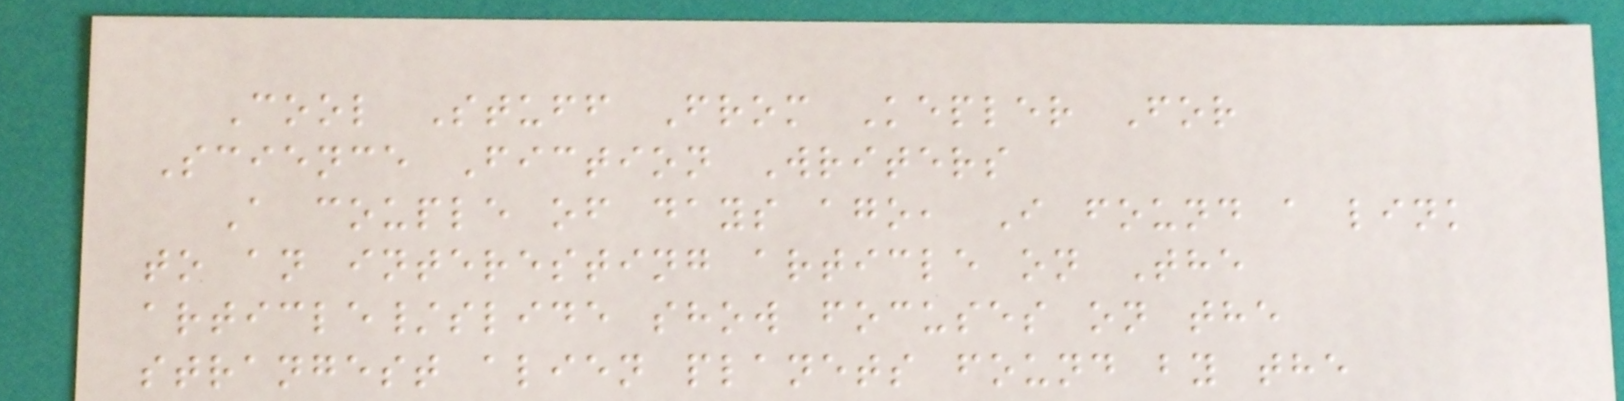Cool Stuff From Kepler For
Science Fiction Writers
A couple of days ago, I found a link
to an interesting article on The
article/slide show focuses on the
strangest alien planets found by the
